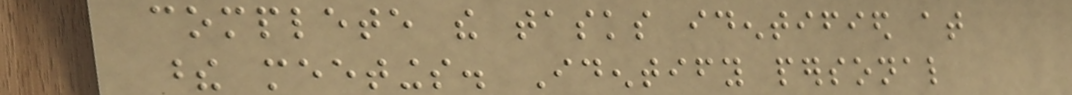complete the tasks identified at
these meetings. Identify personal
